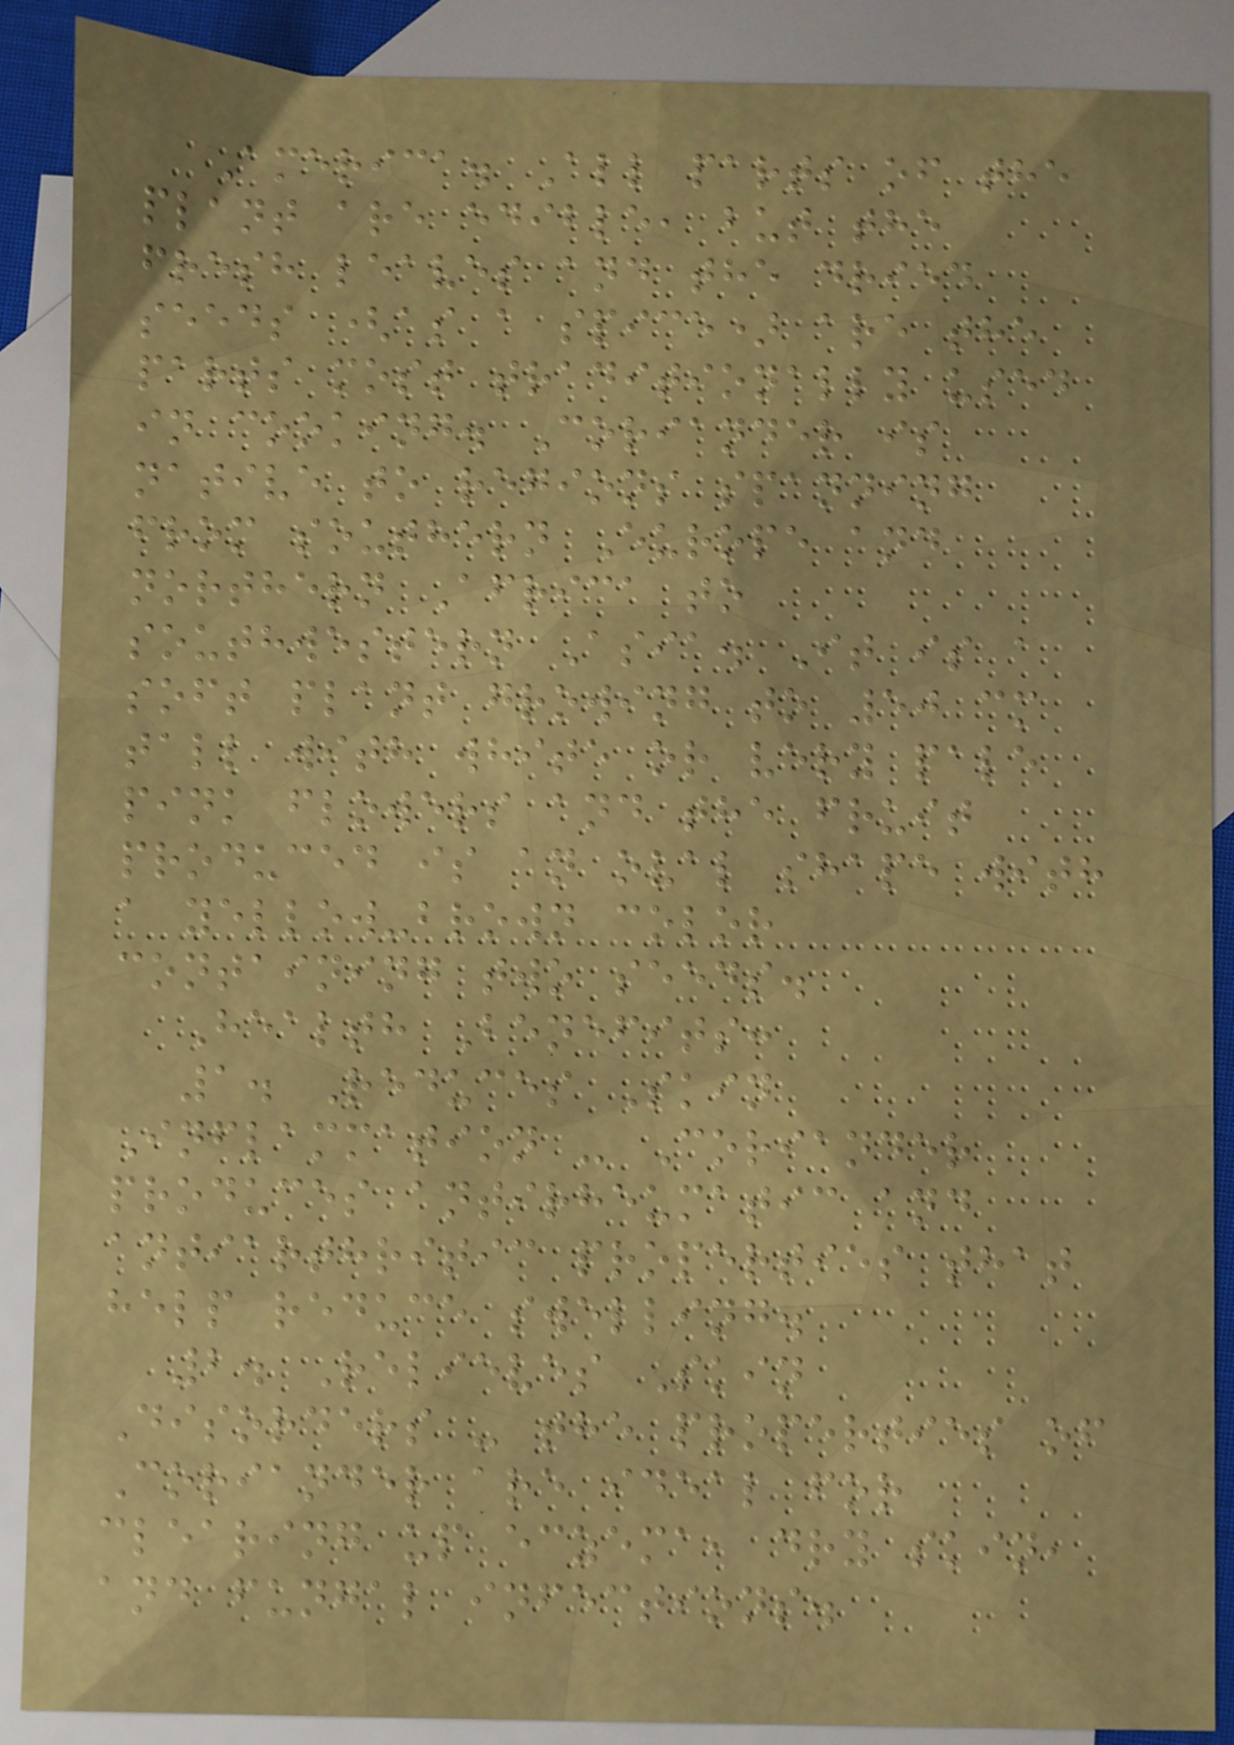America. All parts of the
plant are edible, but the
fresh leaves and the dried
seeds (as a spice) are the
parts most traditionally used
in cooking. Coriander is
native to regions spanning
from southern Europe and
northern Africa to
southwestern Asia. It is a
soft plant growing to 50 cm
tall with white or very pale
pink flowers and the fruit
produced is an oval shape with
a yellow-brown color
containing two seeds.
Health Benefits:
1. Reduces Skin
Inflammation - Coriander
produces antirheumatic and
antiarthritic properties that
help reduce swelling.
2. Relieves Skin
Disorders - the properties of
Coriander are ideal for
clearing up eczema, dry skin,
and fungal infections.
